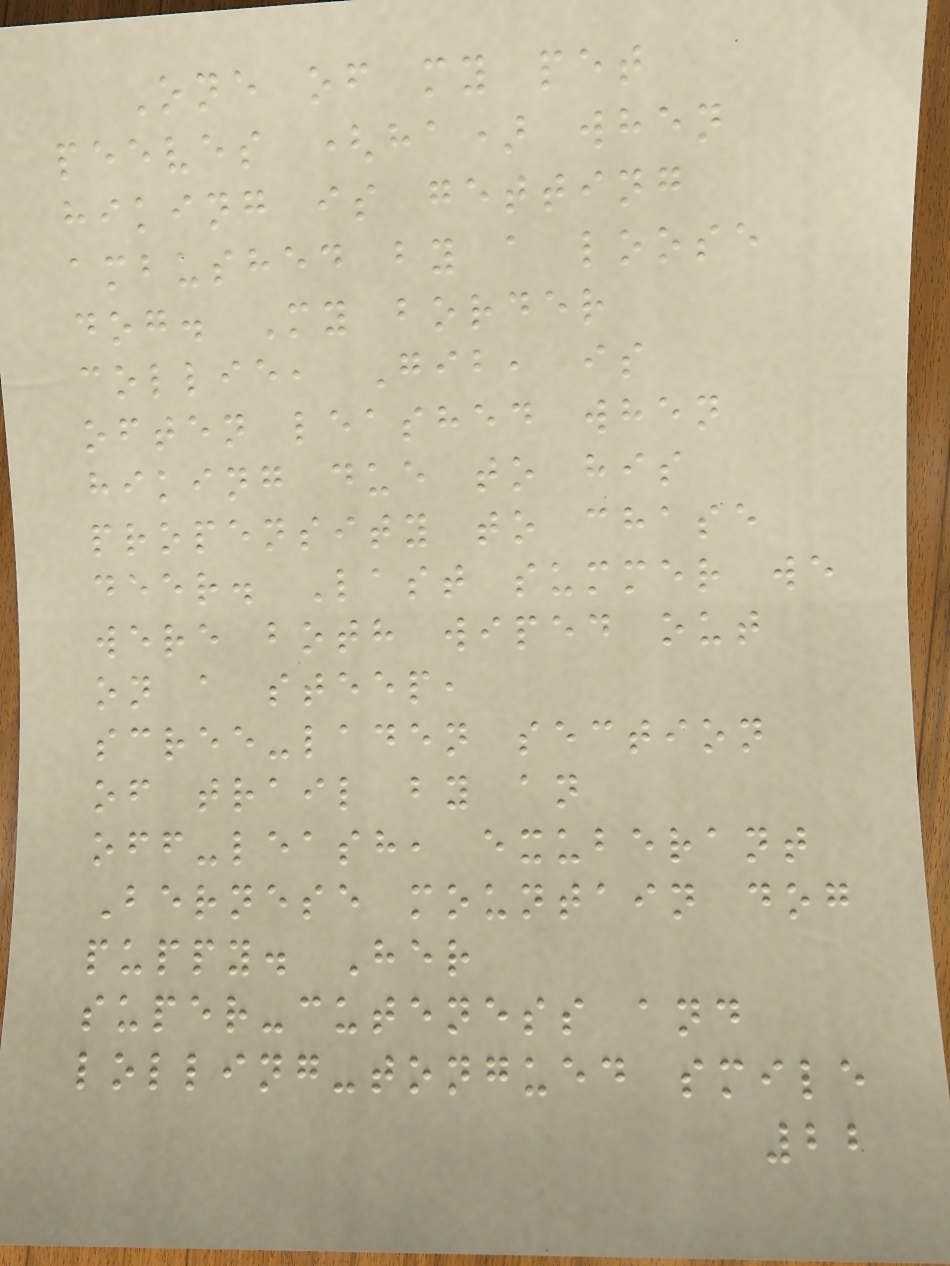One of my pet
peeves (ha) when
hiking is getting
ambushed by a loose
dog. My border
collie, Gib, is
often leashed when
hiking due to his
propensity to chase
deer. Last summer we
were both wiped out
on a steep,
scree-laden section
of trail by an
off-leash, exuberant
Bernese mountain dog
puppy. Her
super-cuteness and
lolling-tongued smile
22
